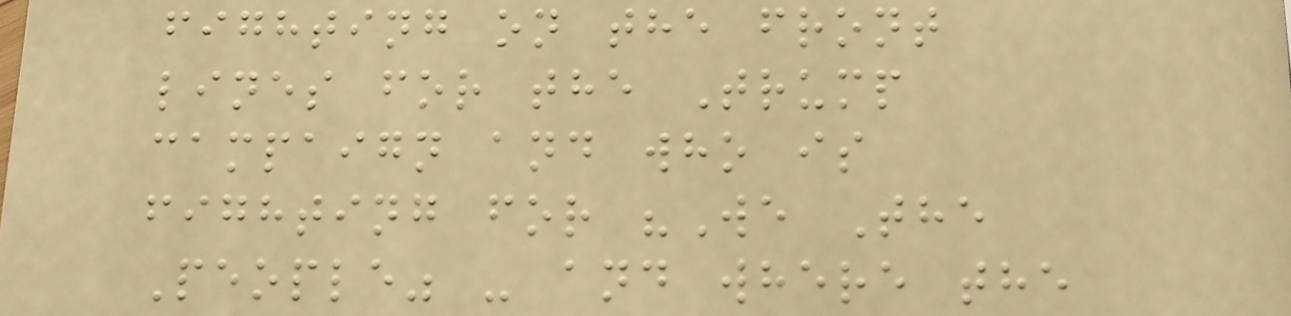fighting on the front
lines for the Trump
campaign and who is
fighting for "We The
People" - and where the
